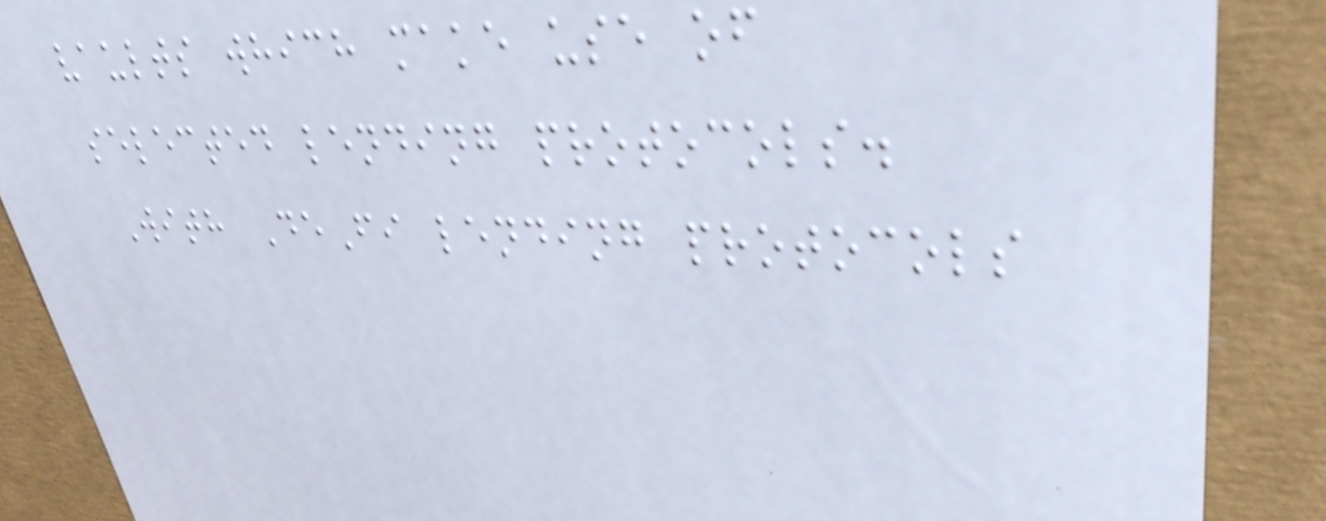vaults which make use of
selected lending protocols.
With DeFi lending protocols
